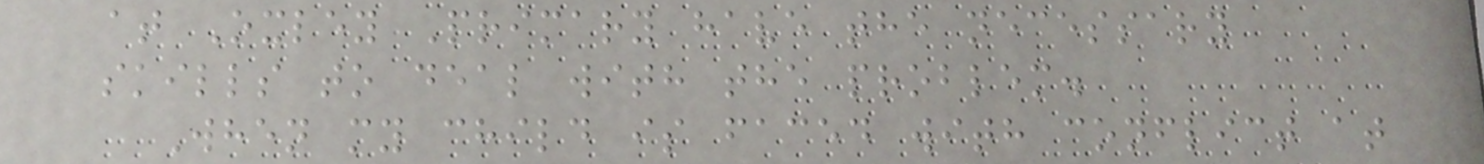at Oxley Primary have the necessary
skills to deal with the problem.
When my child is faced with conflict at
